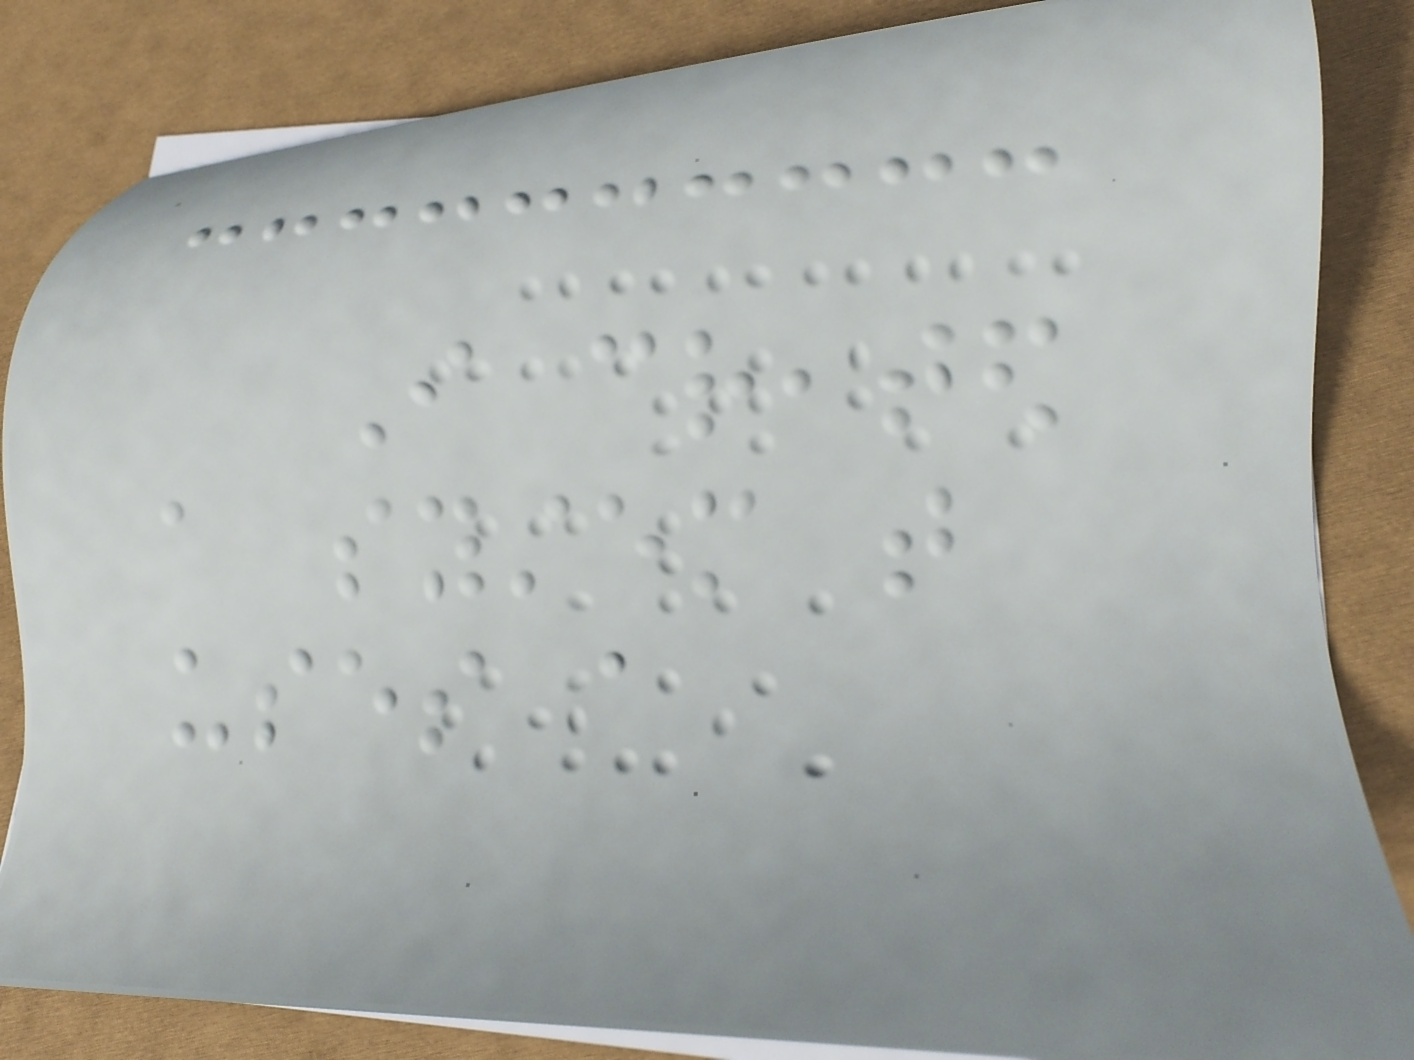I created
a system that
uses a
